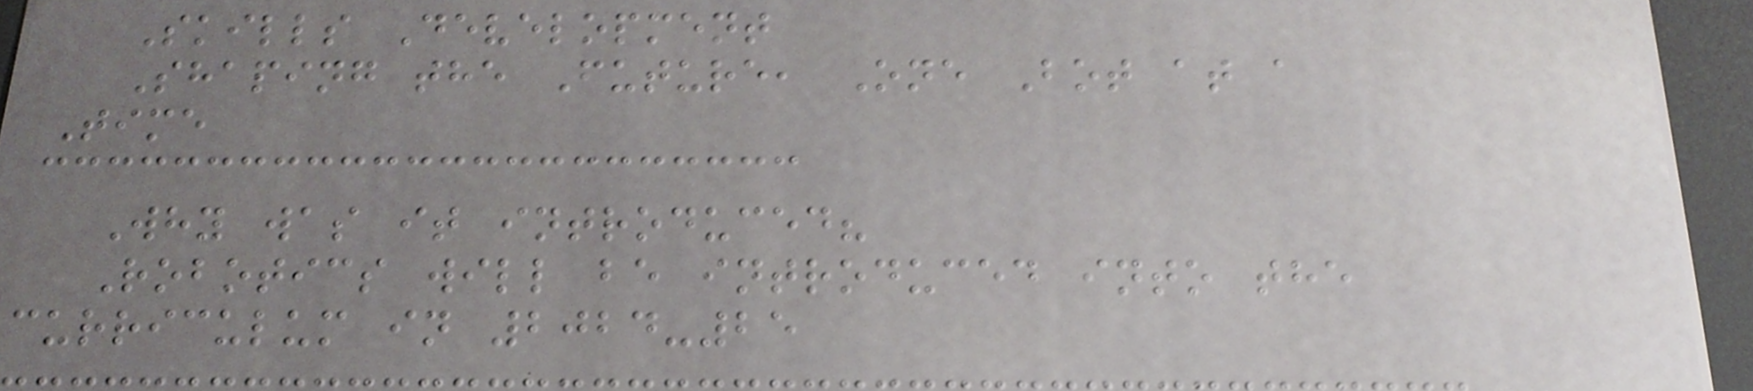Skills Development
Shaping the Future, One Bot at a
Time
Why was it introduced?
Robotics will be introduced into the
curriculum in 2024-25
